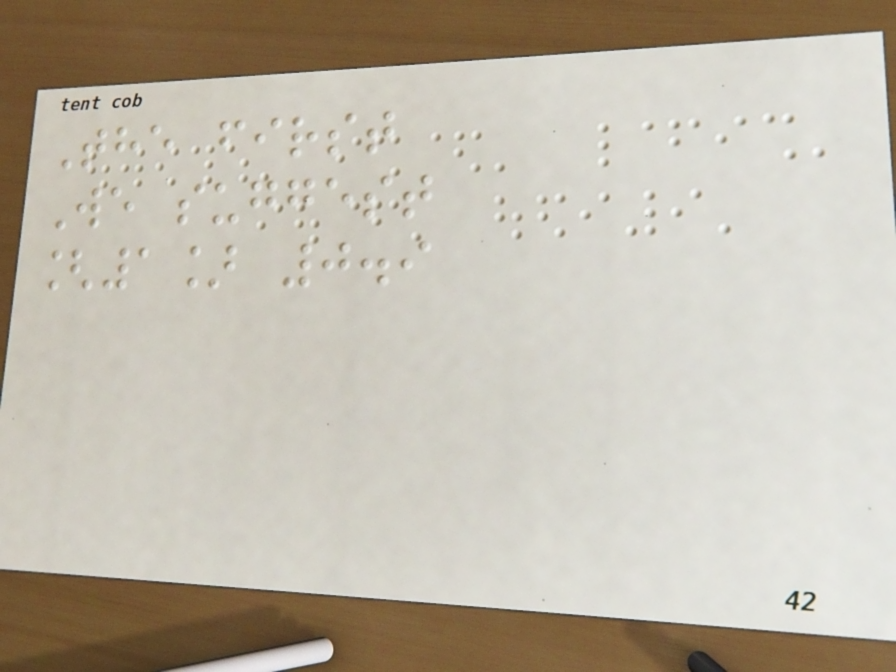The first
We suggest
[1] 0.9
